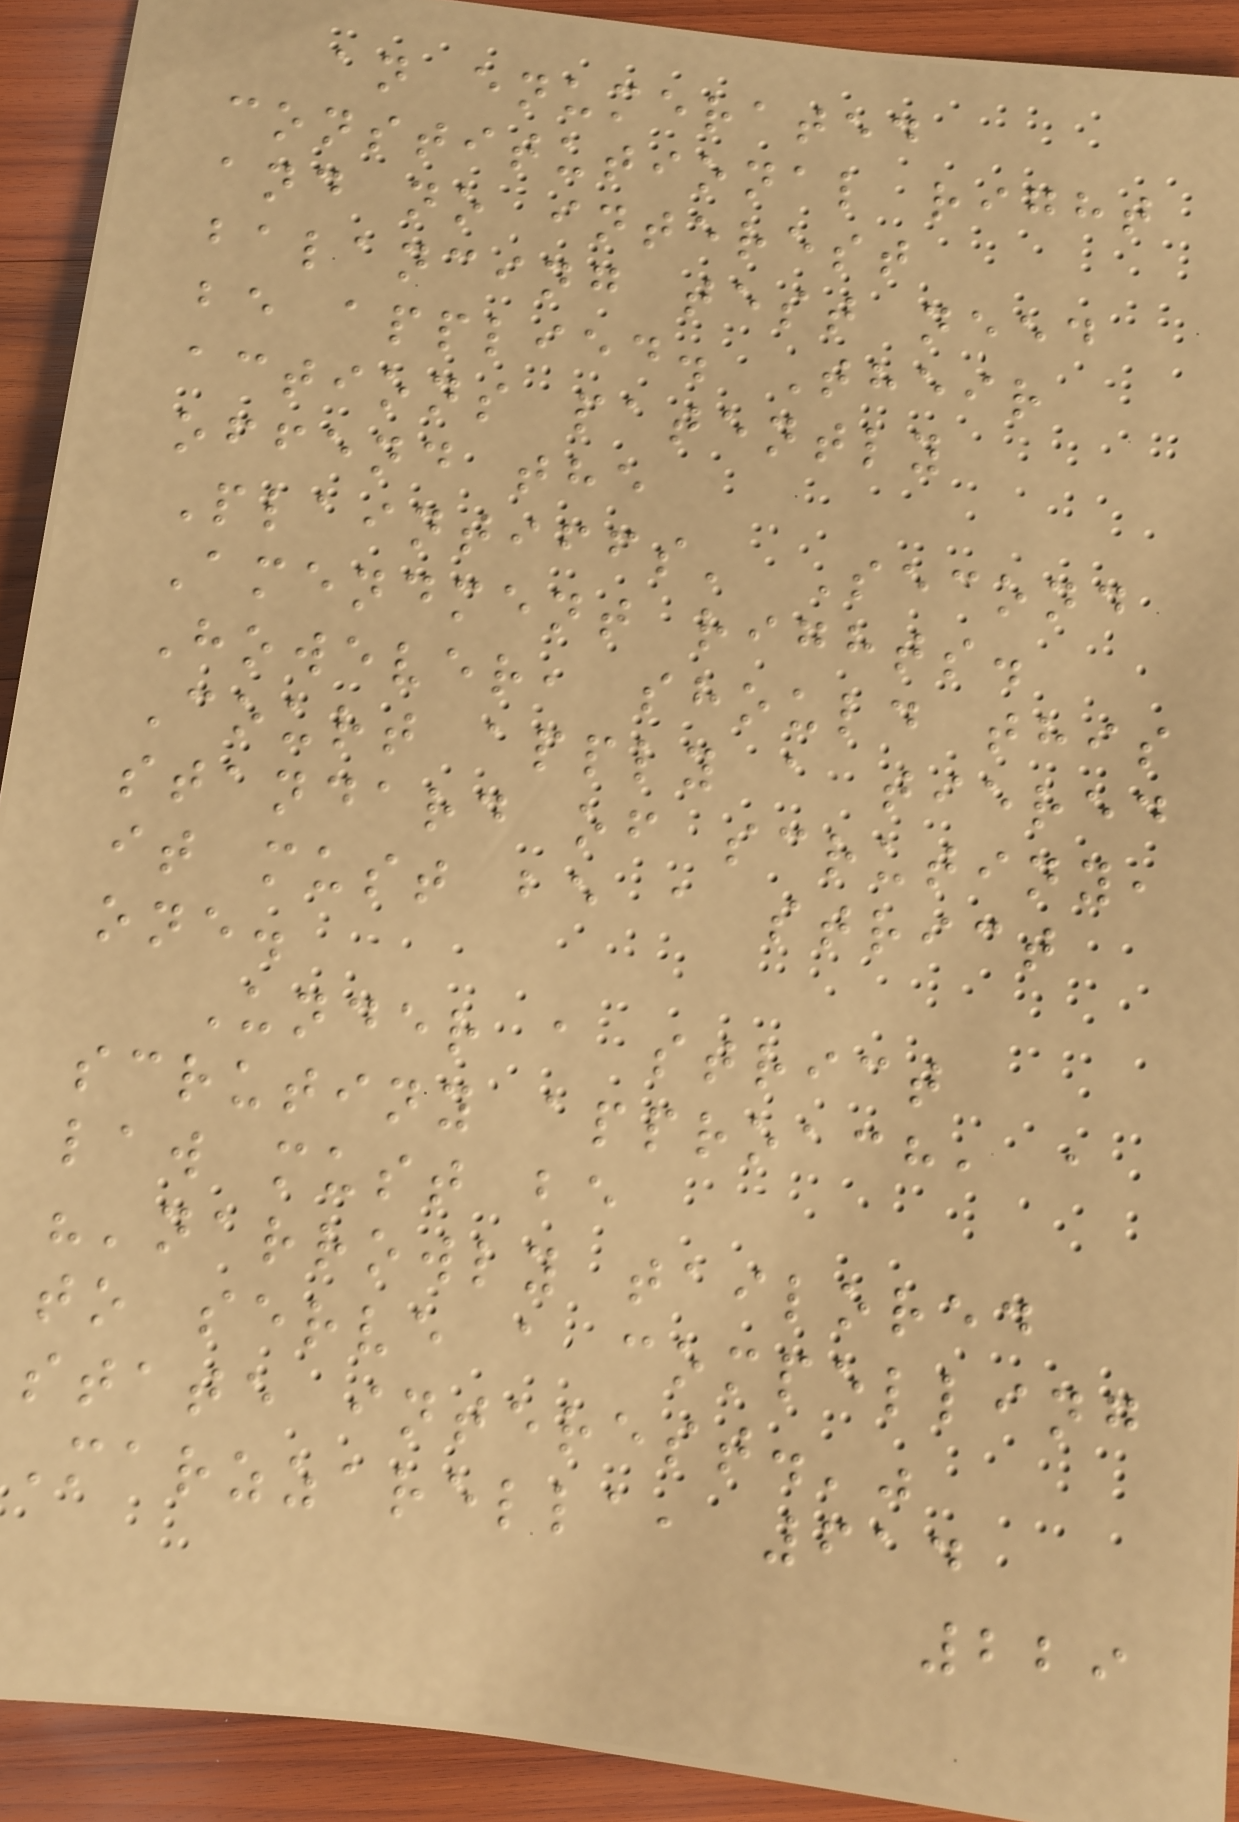an enumerated
constitutional right
and no interest
balancing test need
be applied. Their
actions patently
offend the
Plaintiffs' Second
Amendment rights.
However, should this
Court apply a tiered
standard of scrutiny,
it must be a strict
one.
Under a strict
scrutiny approach, a
law must be
"'narrowly tailored
to serve a compelling
state interest.'"
Marzzarella, 614
229
